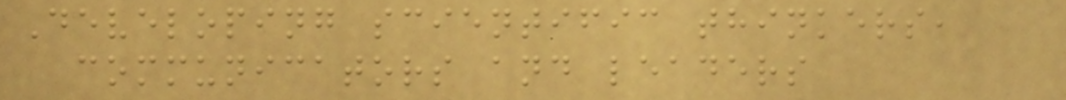Developing scientific thinkers,
communicators and leaders
